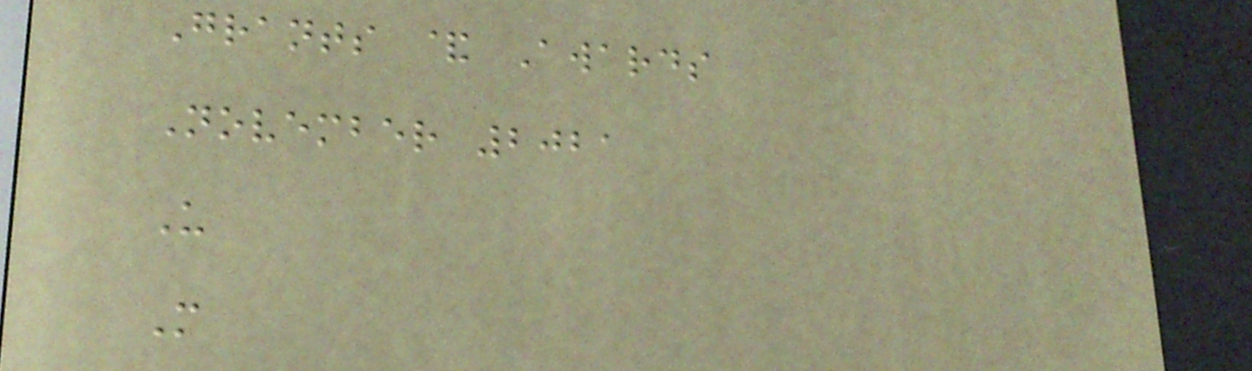Grants & Awards
November 2021
U
M
